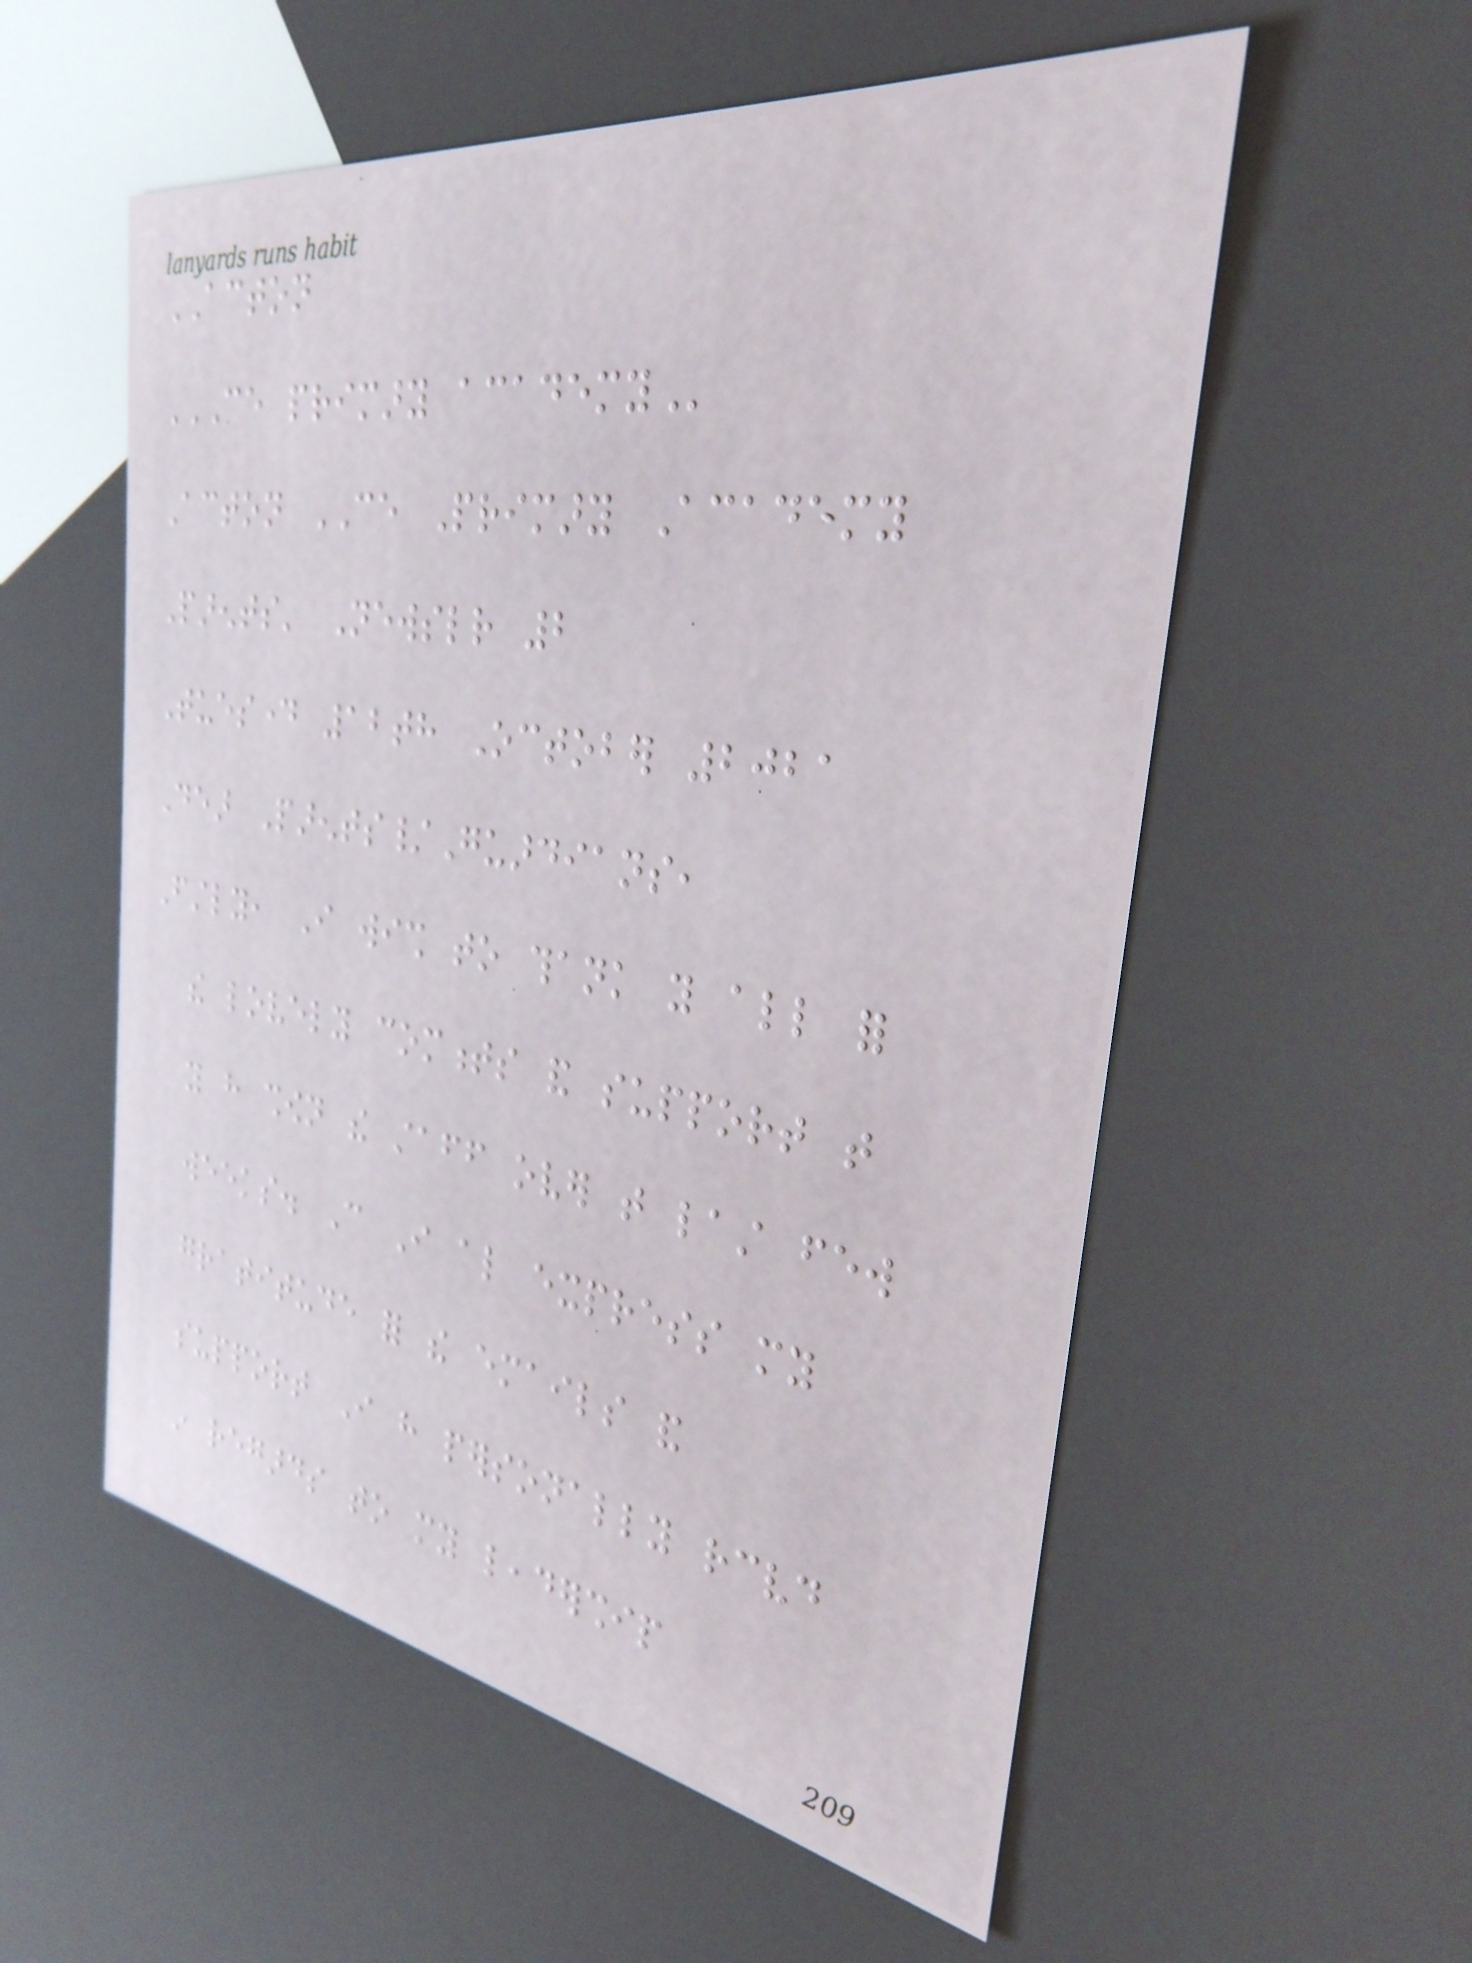ACTON
CE PRIMARY ACADEMY
Acton CE Primary Academy
Parents' Newsletter 2
Tuesday 12th October 2021
Dear Parents/Guardians,
Firstly, I wish to thank you all for
the lovely comments and support that
you have shown the staff over that last few
weeks. Can I also express my
gratitude for the emails and
support I have personally received
in regards to my leadership
